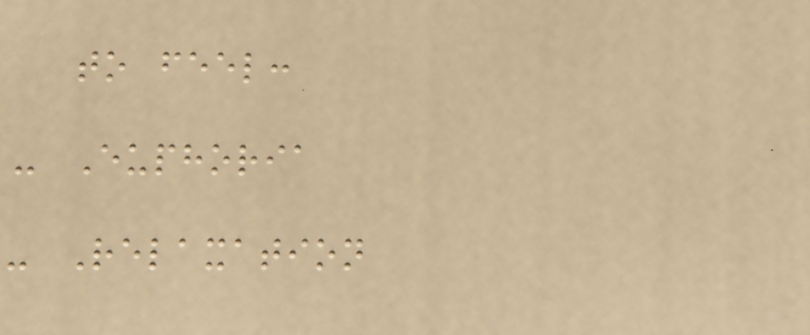to feel:
- Euphoria
- Relaxation
